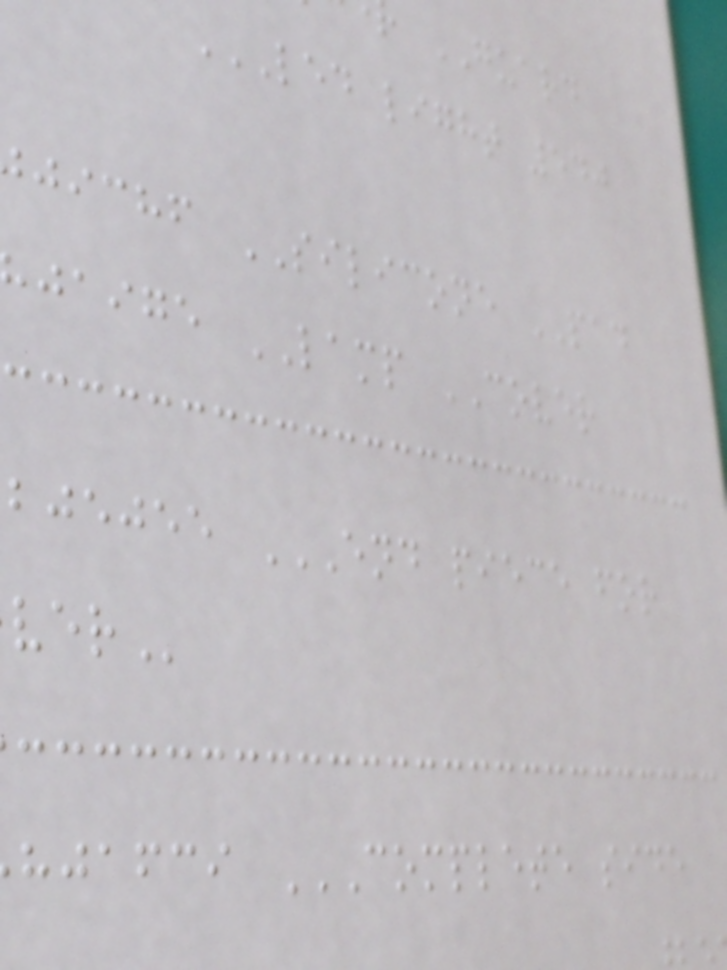jichf SILICONE PAD
jaige LAMP COVER
